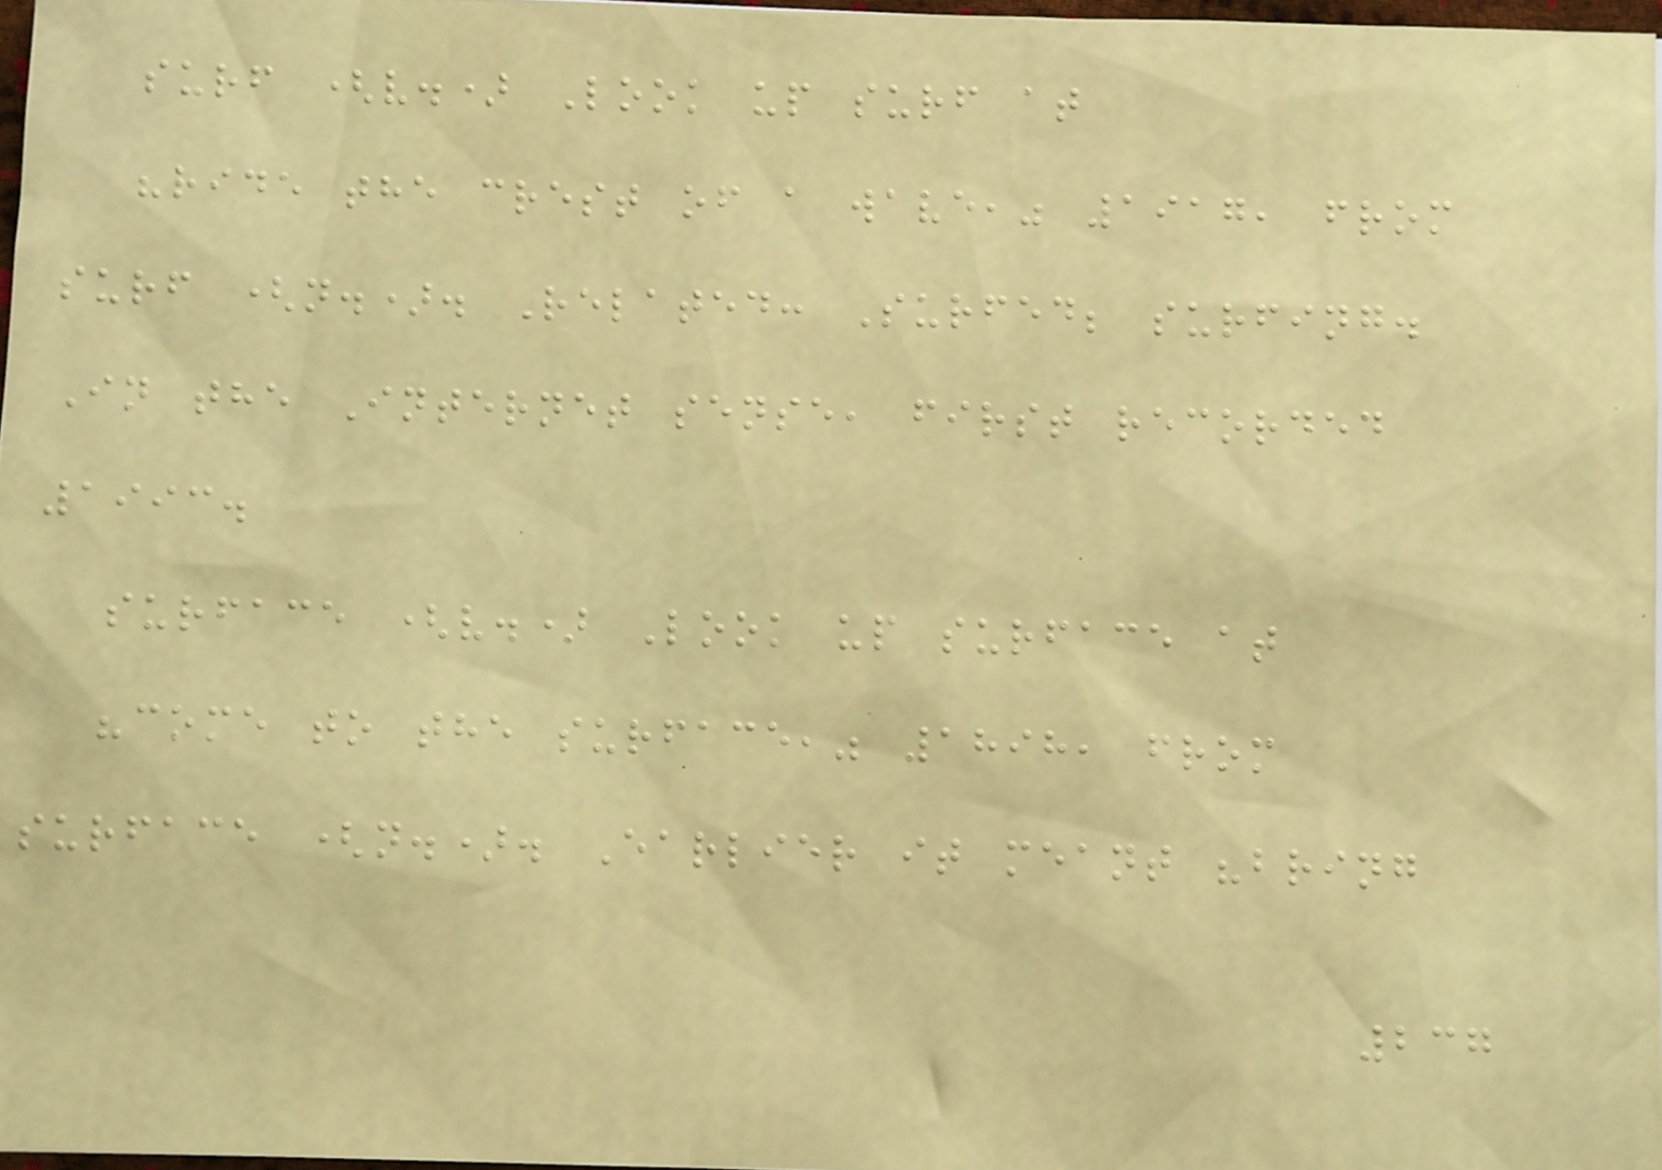surf (v.) Look up surf at
"ride the crest of a wave," 1917, from
surf (n.). Related: Surfed; surfing.
In the Internet sense, first recorded
1993.
surface (v.) Look up surface at
"come to the surface," 1898, from
surface (n.). Earlier it meant "bring
237
